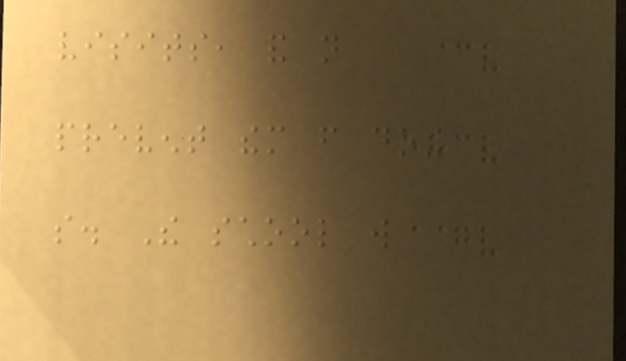visits, and not
prevent them from doing
so. The school will
